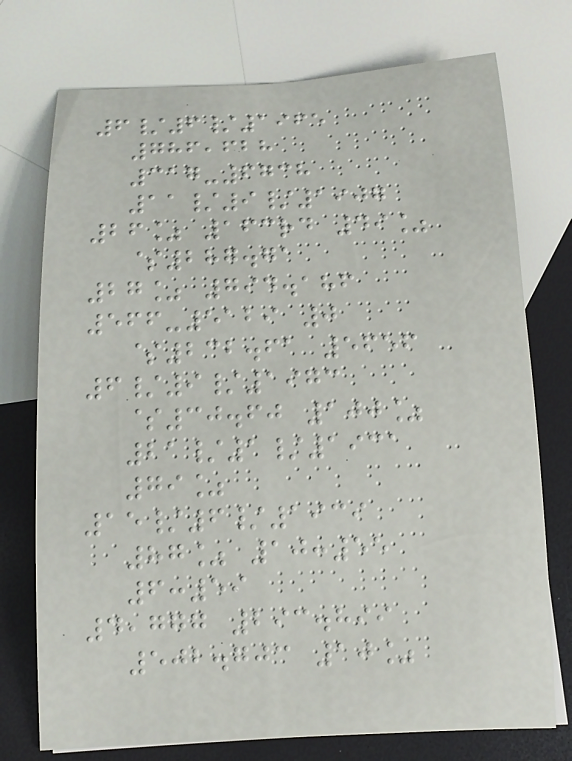6/6/1965
786,628
317-6738
11/9/1907
26% 163rd 49%
$287.71
27% 794.186
566-5129 0
$232.61 5656
6/9/1973
$30.60 100%
21/1/1931
79%
15/6/1939
87% 10:55
6:59
4,777 293.899
502.703 10%
